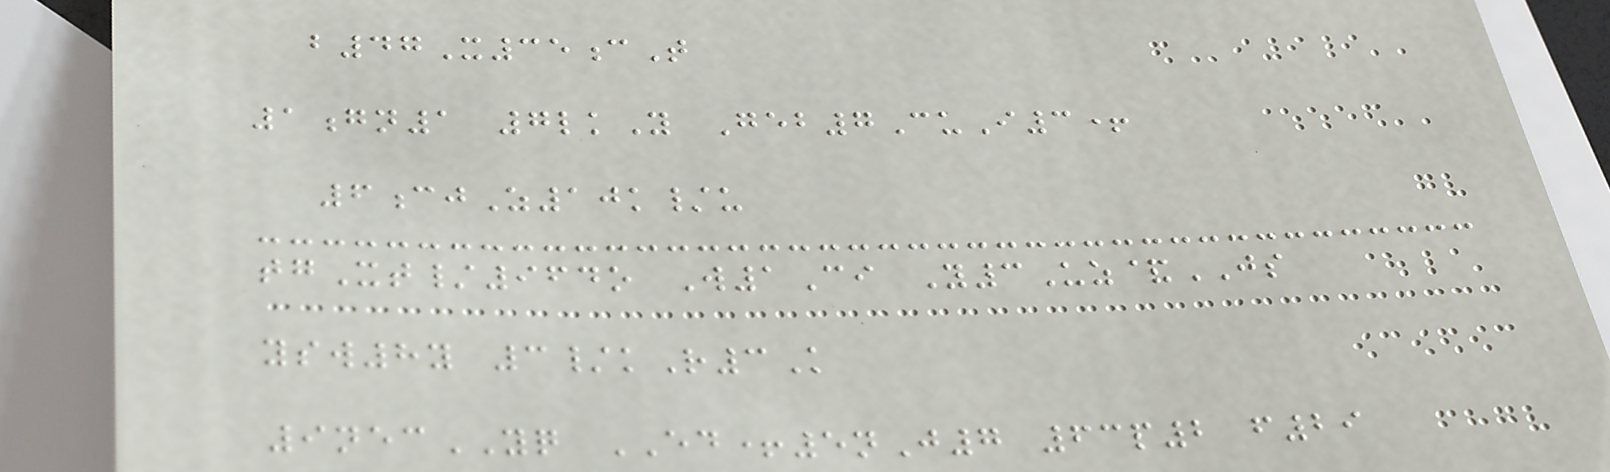b47X35cT
1gn1 7lkY Geb7CuI3+
6cjZ10k/u
tgXt/964o W1Ci Y3Uz&JS
ysw8y 3/kR3K
9necYQ ED+5nJ7 63p2 f29
